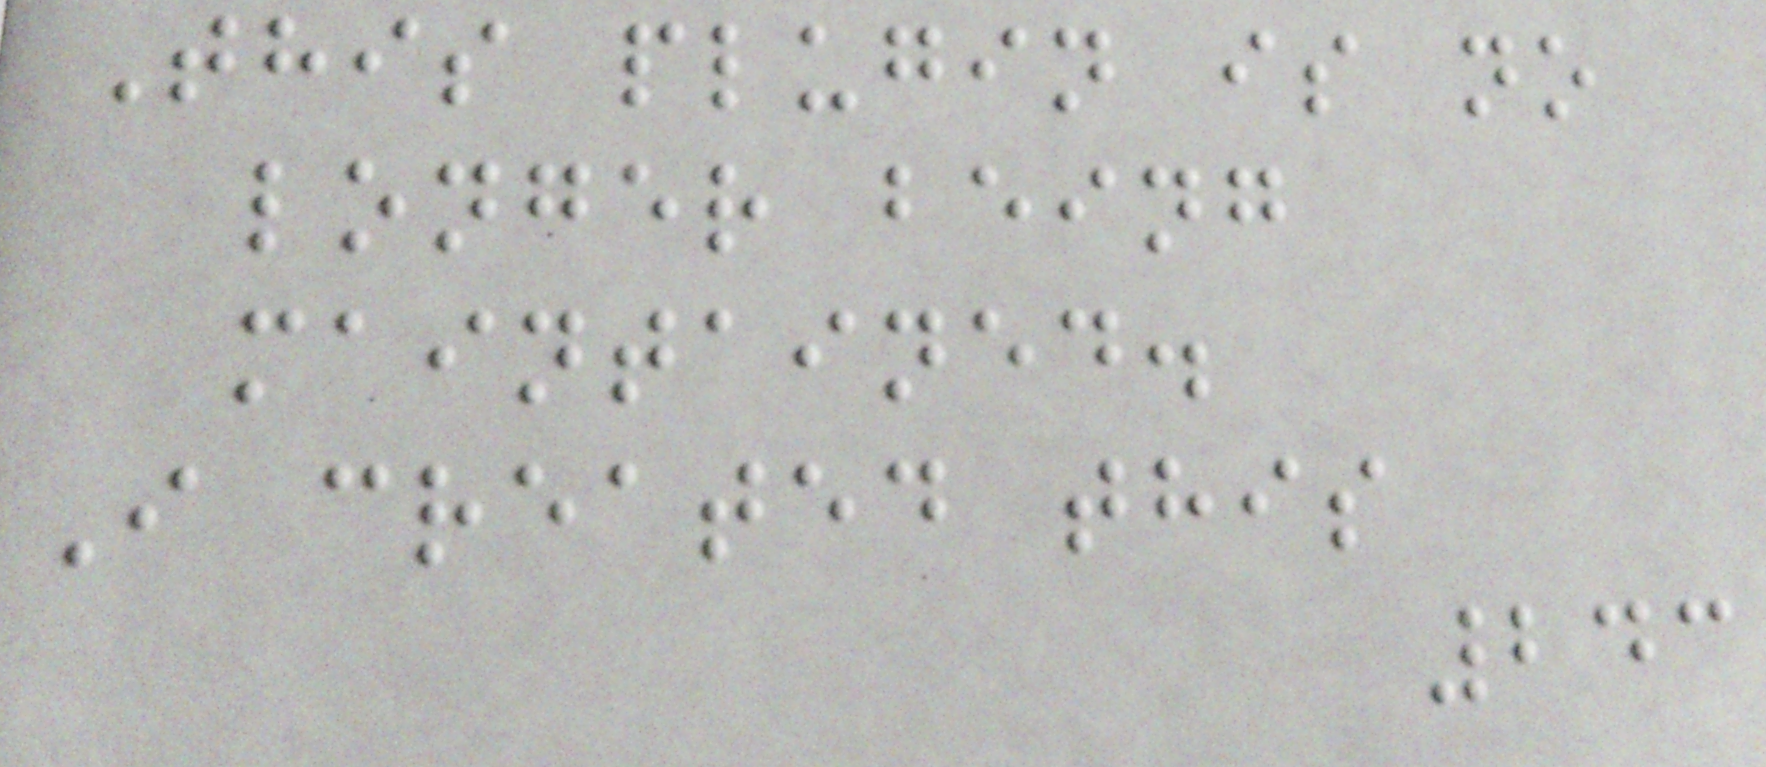This plugin is no
longer being
maintained.
I created this
243
